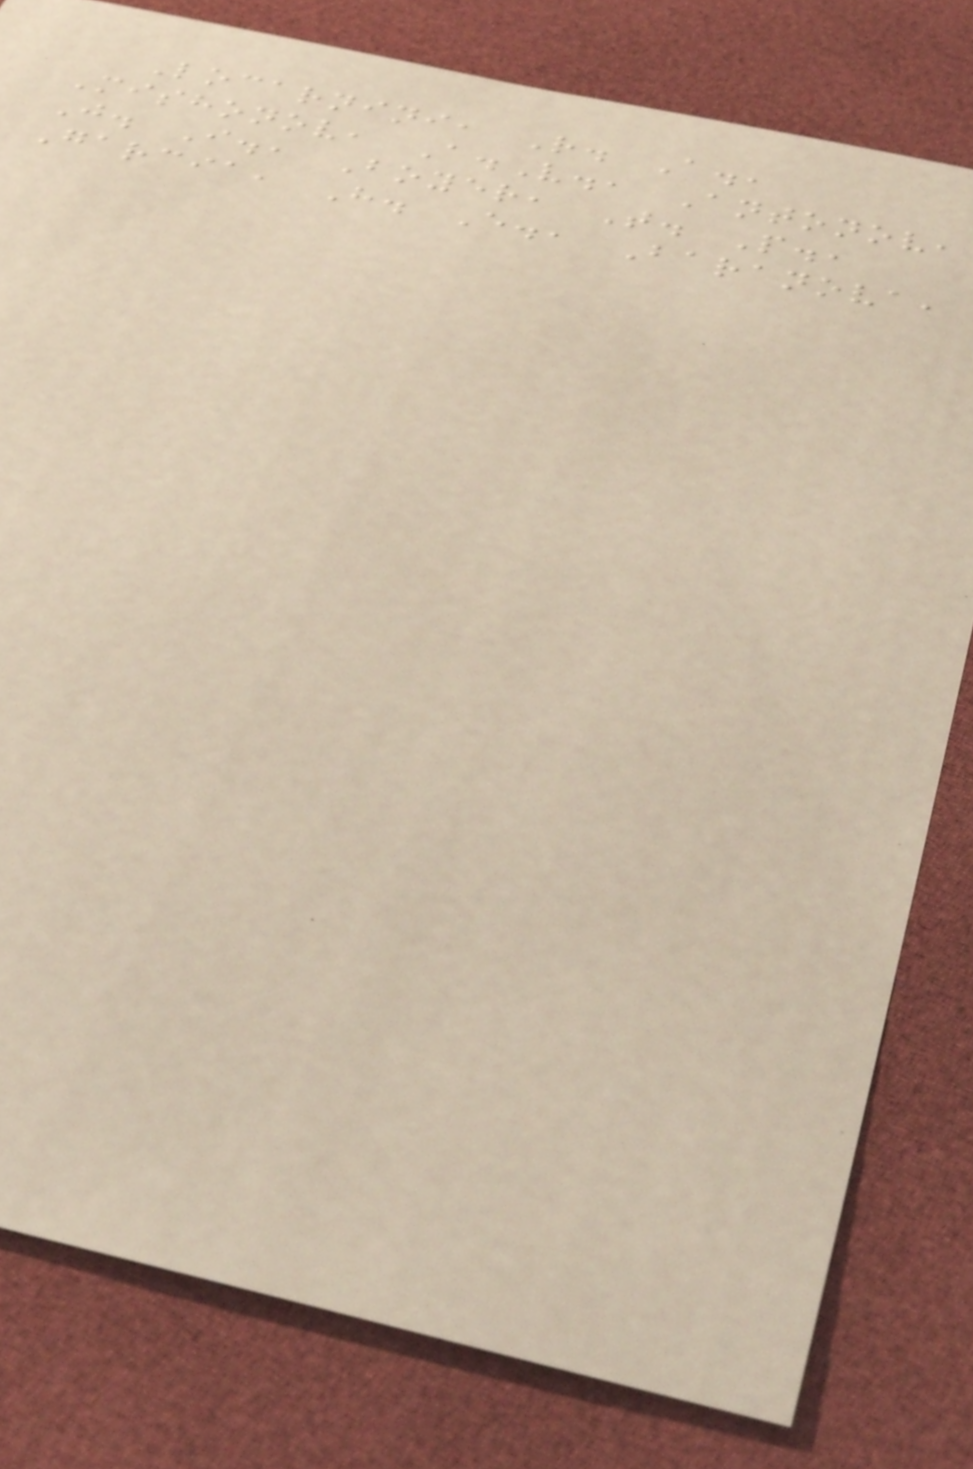Locarnini, R. A.,
Mishonov, A.V., Antonov,
J. I., Boyer, T. P.,
Garcia, H. E., Baranova,
